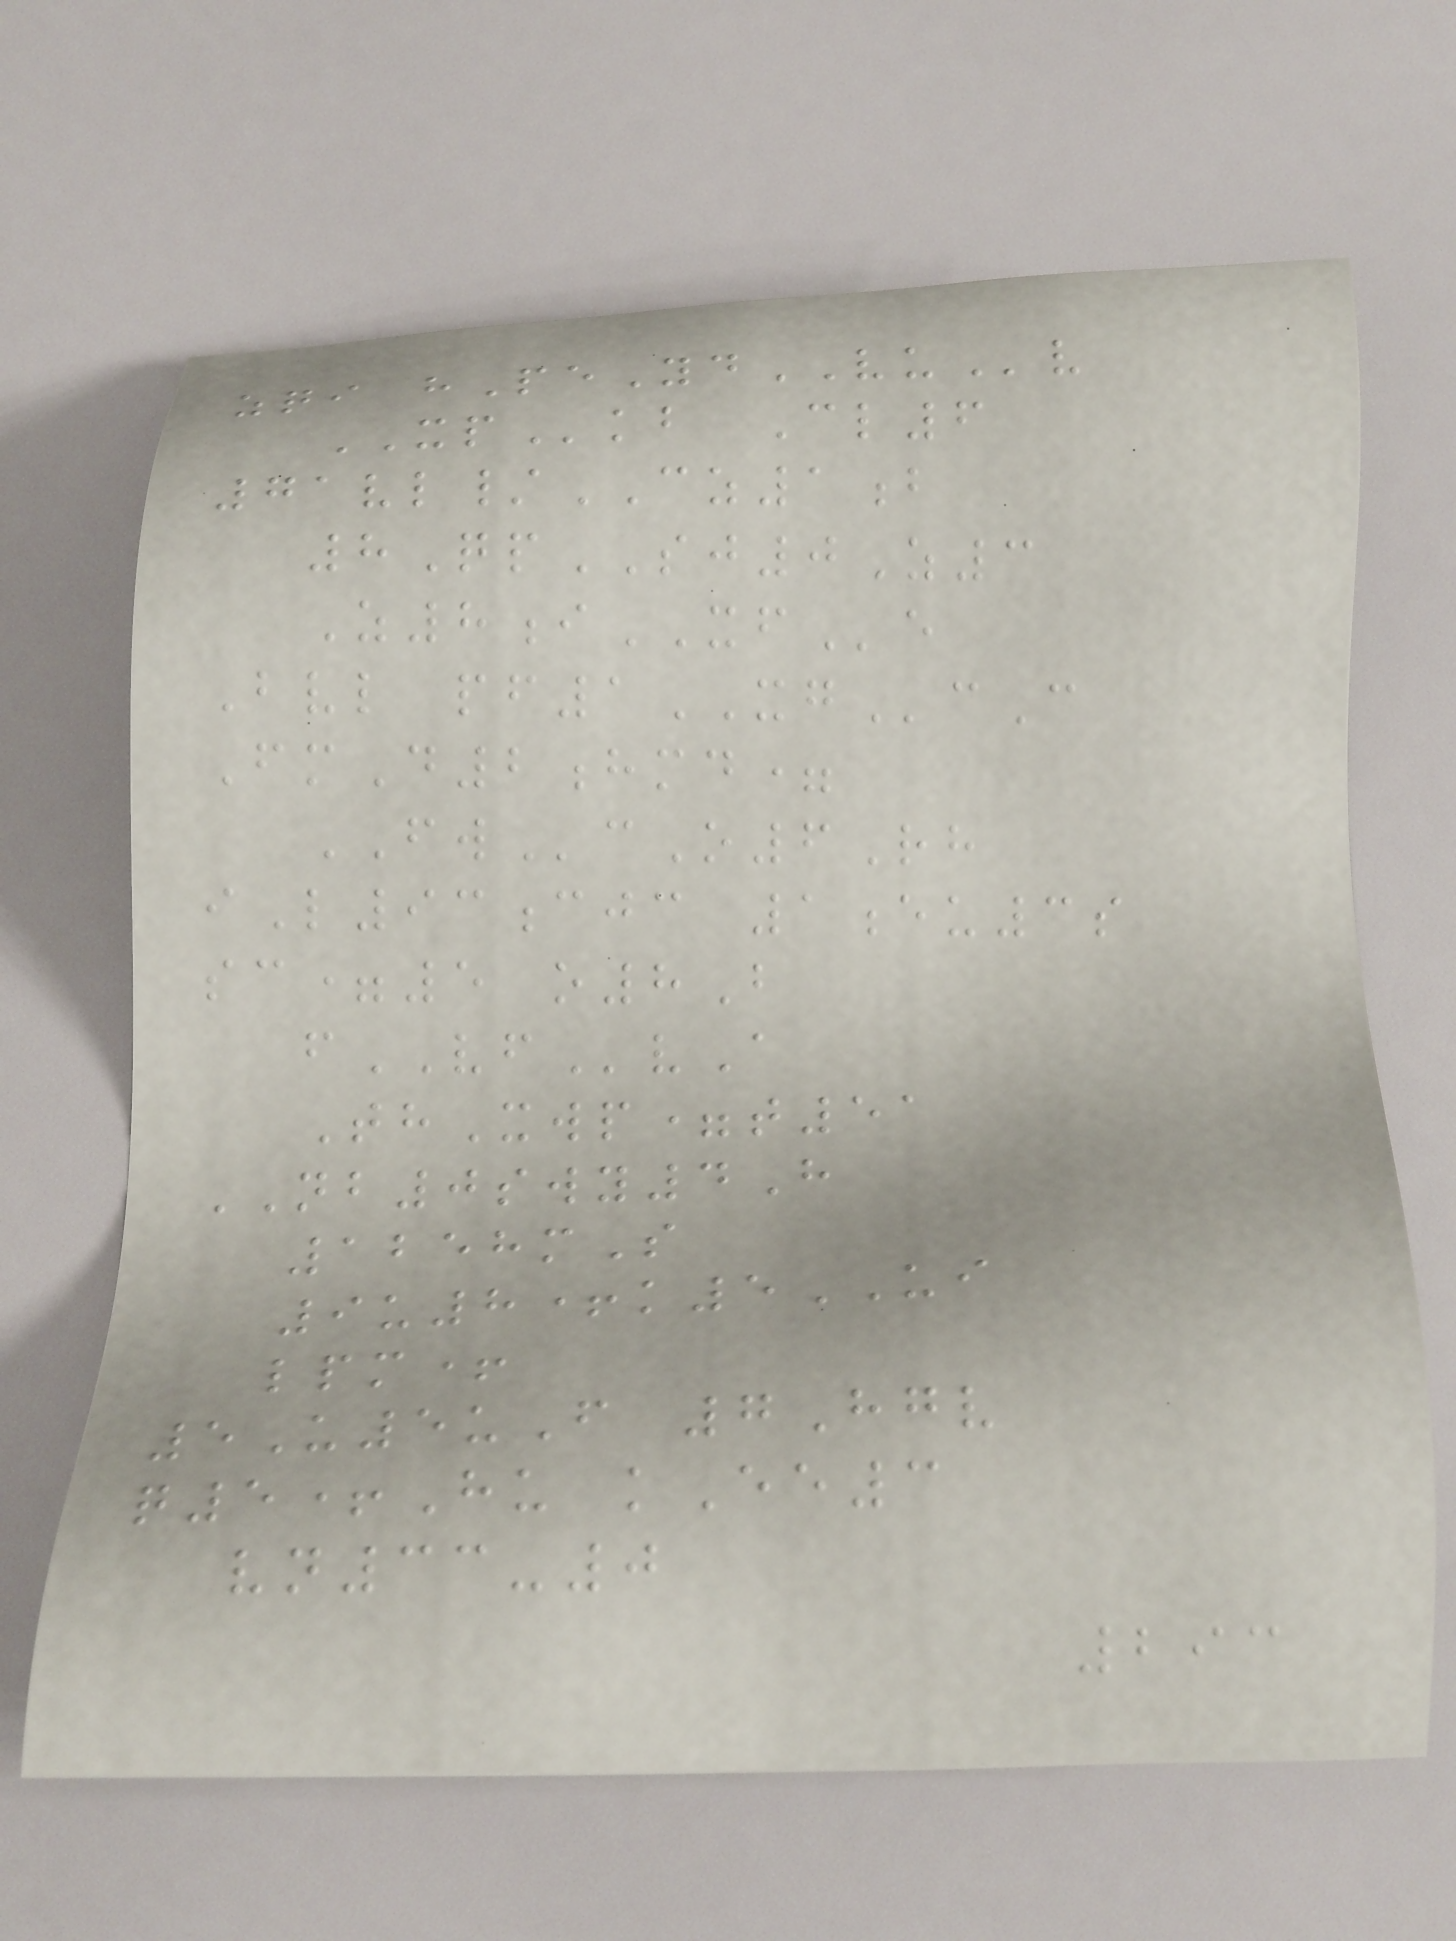zqi hPeYdVUv
XPkb Cl6
71vl/CZ1b
8QpSJ0Z3
Z8iXFe
Bvl pf1XGcC
FmD2hmd=
FWcO6Rh
iL93cjc 1eu3s
sc=5 o8B
fVFvA
ThXwp=t51
NB0swy4H
1258mS
9u8+k5UI
lpm+
5U5uF 7Hgv
q5+Hu kEe3
vn33-0
293
